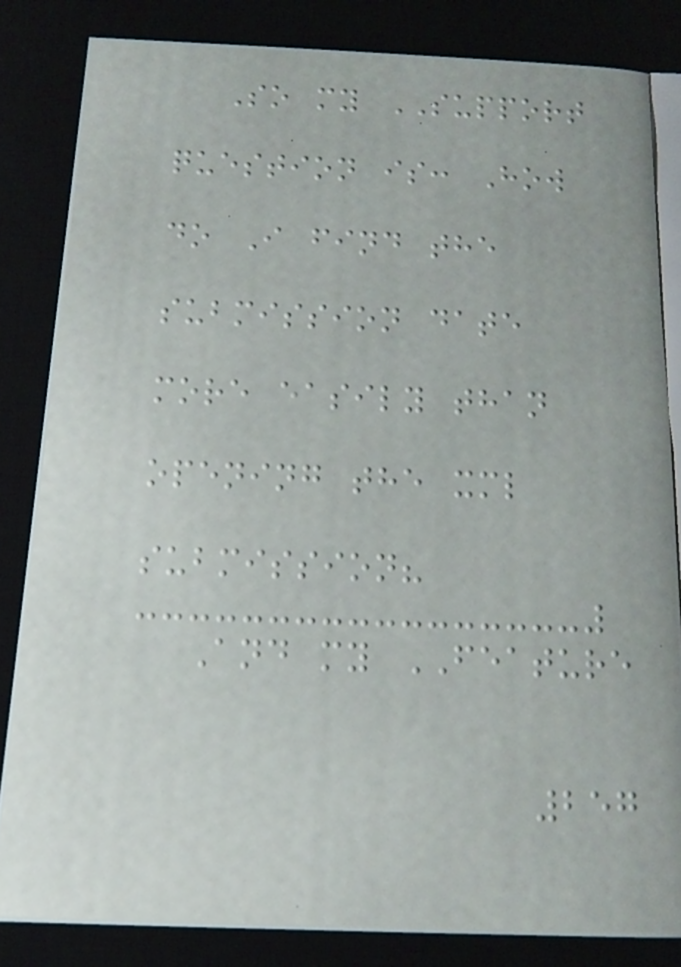So my SUPPORT
question is: How
do I find the
submission date
more easily than
opening the xml
submission?
And my FEATURE
257
